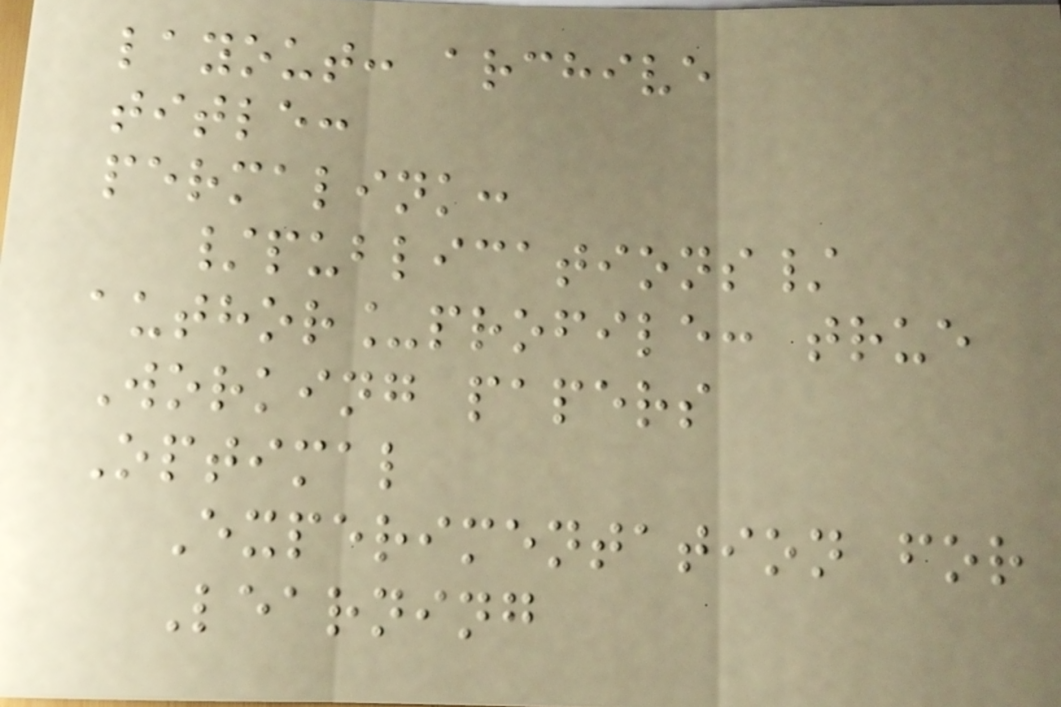layout: archive
title:
permalink:
/publications/
author_profile: true
Working papers
Optimal
Experimentation for
Learning
